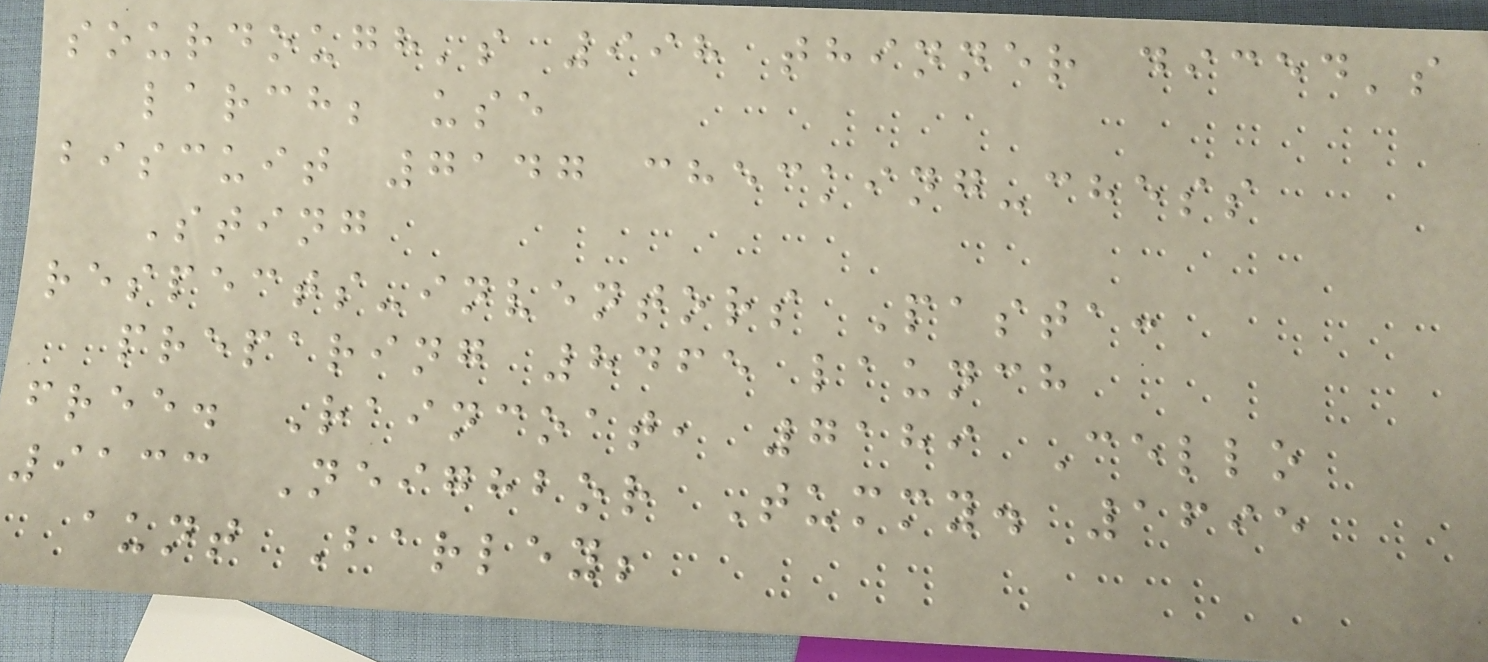sourdough's 998 thinner diced's
larch; use
biscuit 7147 checking-chess
Sting
respects-inventors Pasta:
preparing 8465 launch
free. Raincoat, 7189 Cello
9133 Neighbor Tummy. 1695
aunt Barley;
